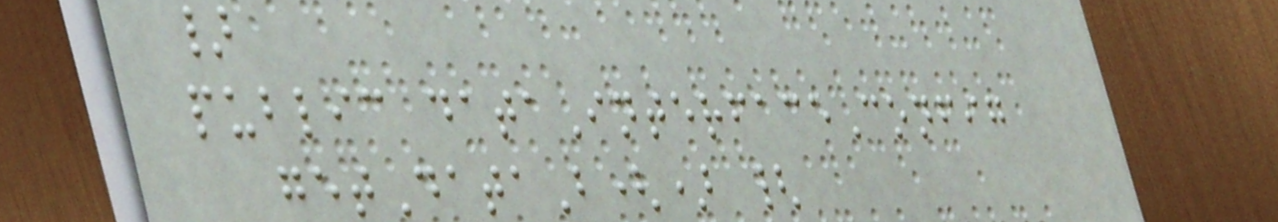}
public dataInterfaceConfig
getDataB() {
